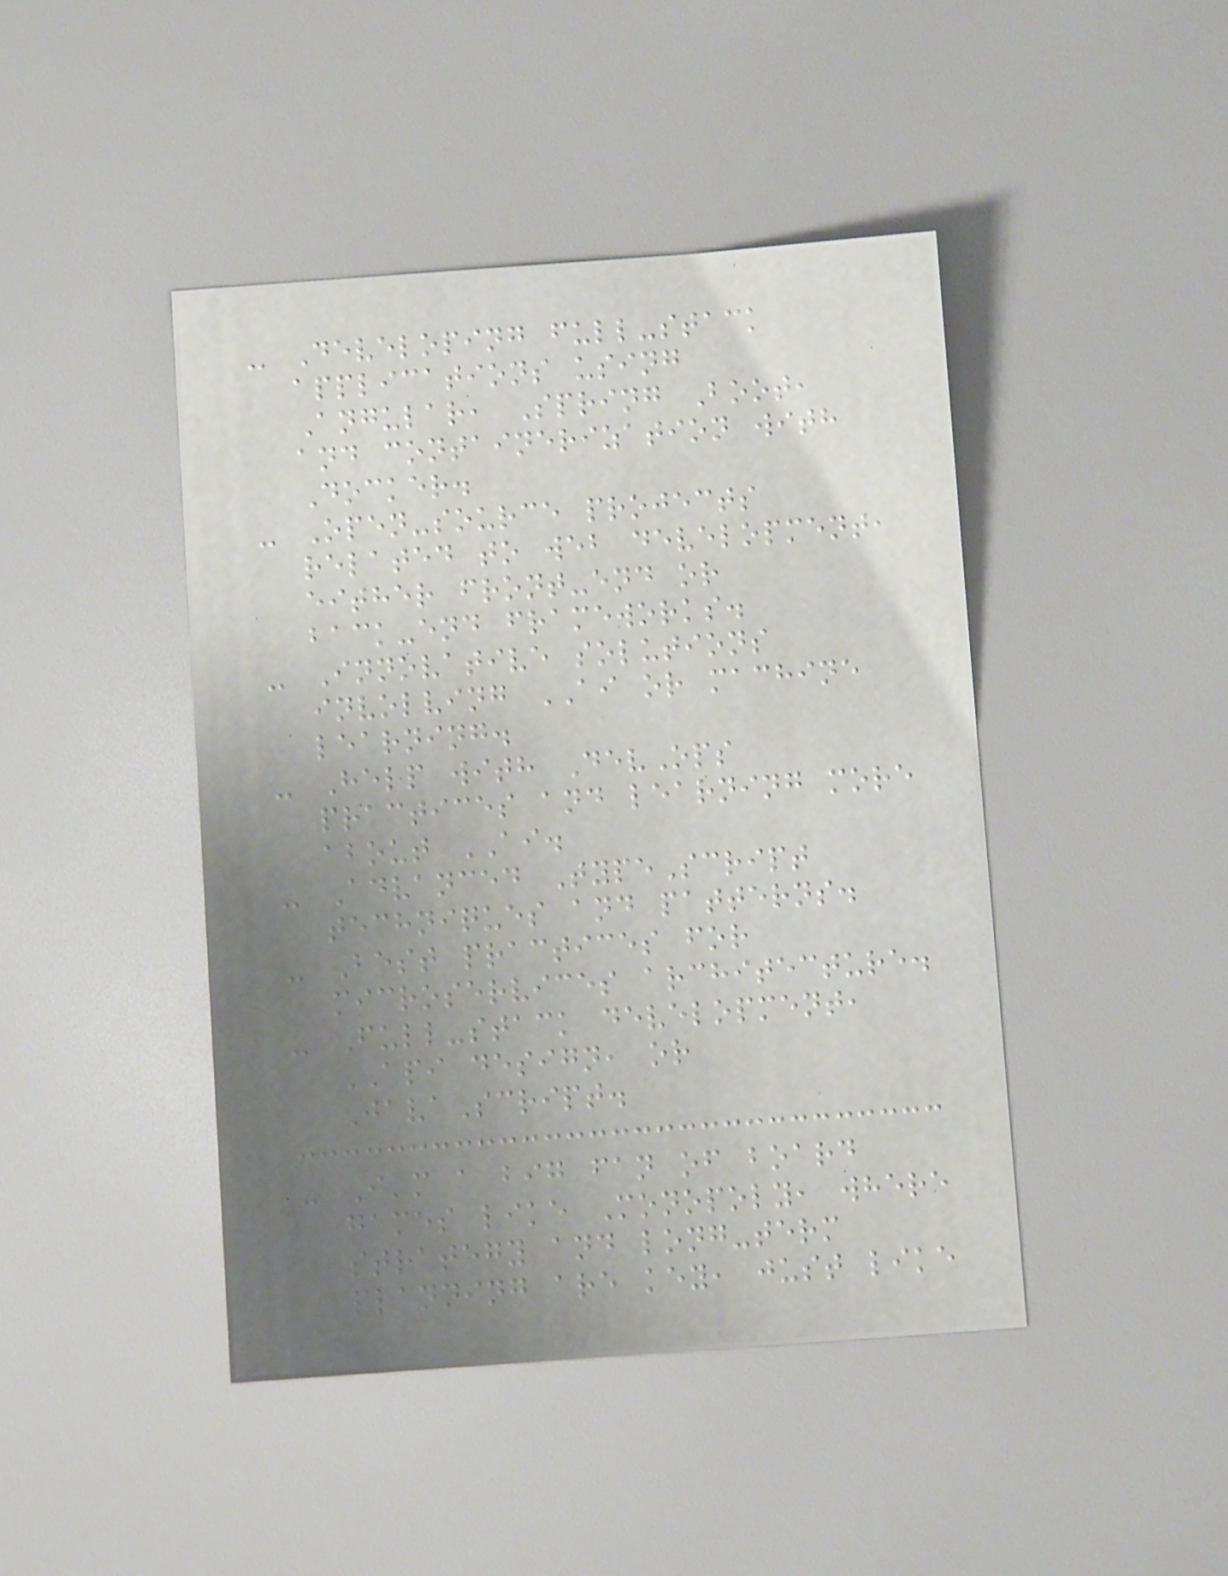- Developing full-stack
applications using
Angular, Spring Boot,
and containerization with
Docker.
- Open-source projects
related to web development,
either front-end or
back-end frameworks.
- Innovative solutions
involving AI or machine
learning.
- Help with DevOps
practices and learning more
about AI.
- Advanced TypeScript
techniques and patterns.
- Best practices for
microservices architecture.
- Full-stack development,
API design, or
JavaScript.
- I'm a big fan of board
games like Monopoly, where
strategy and long-term
planning are key, just like
